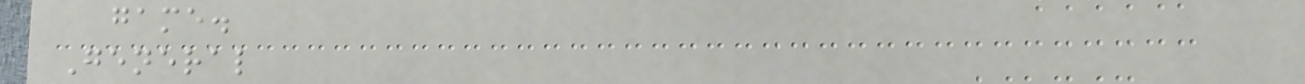game.
General
